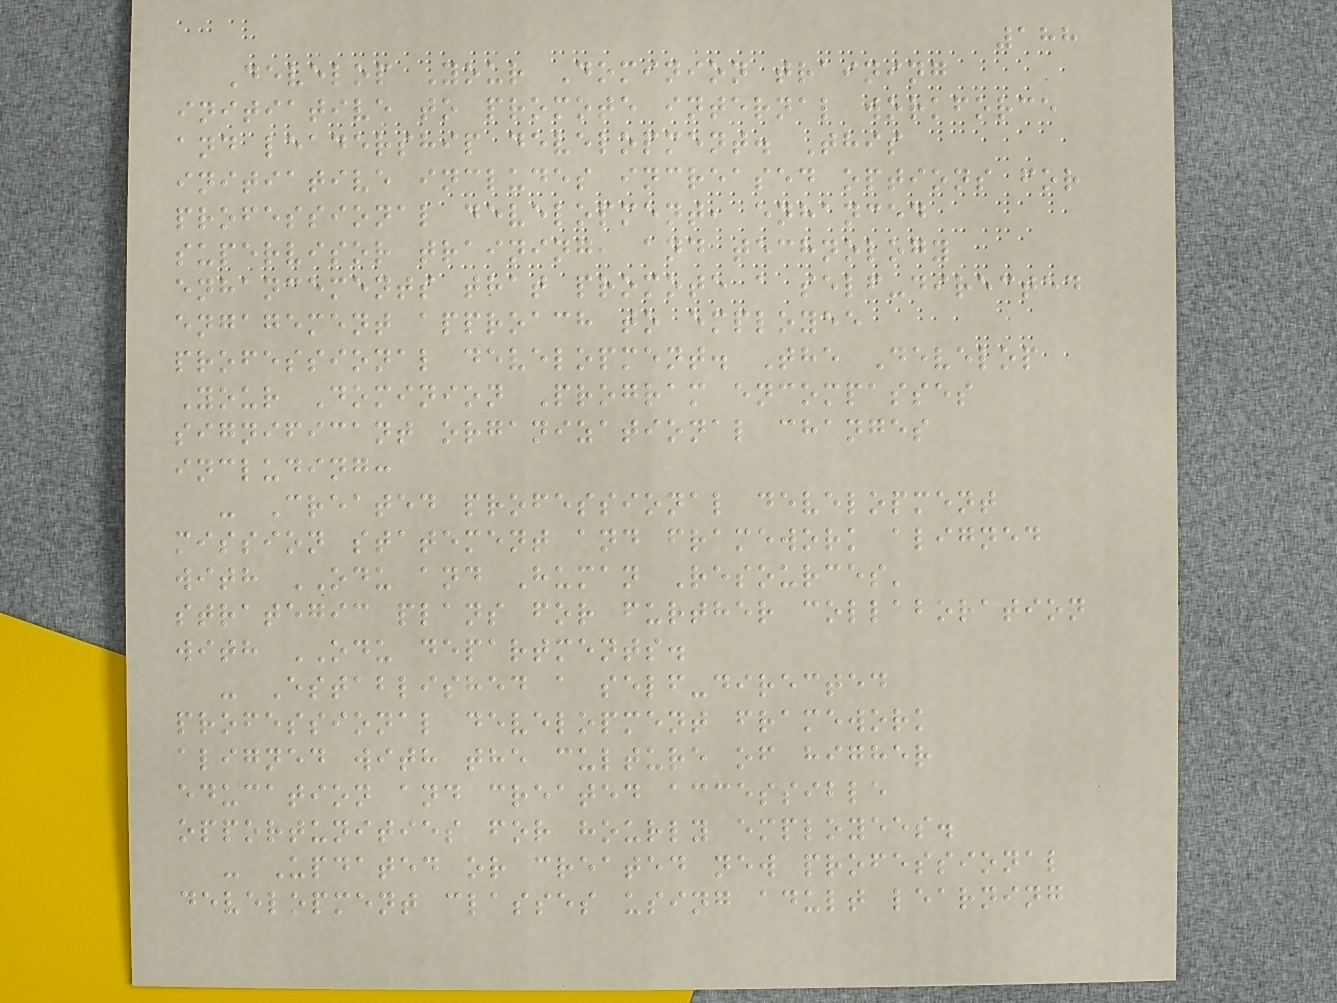188
Develop Your Dominion training
initiative to promote internal workforce
and leadership development. This
initiative includes increased options for
professional development, enhanced
supervisor training, and technology
enhancements that promote a self-directed
engagement approach to employee
professional development. The Develop
Your Dominion Program encompasses
significant organizational changes
including:
- Created professional development
mission statement and framework aligned
with ODU and Human Resources'
strategic plans for further collaboration
with ODU departments.
- Established a self-directed
professional development framework
aligned with the culture of higher
education and created accessible
opportunities for hourly employees.
- Updated or created new professional
development classes using adult learning
